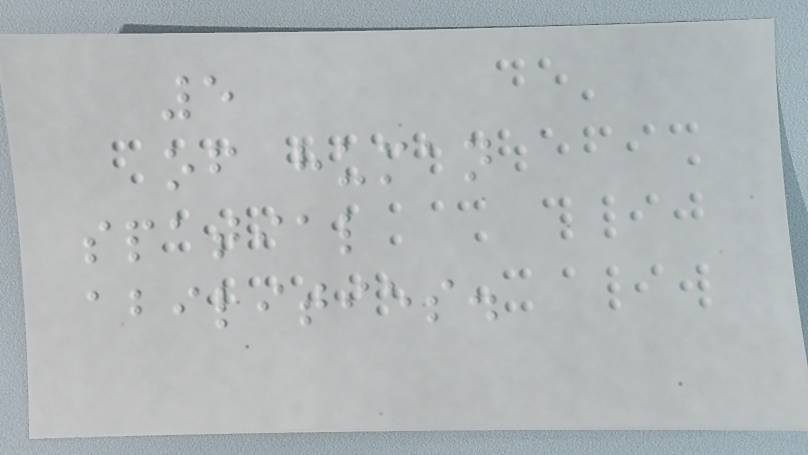5
of human
spatial
abilities.
